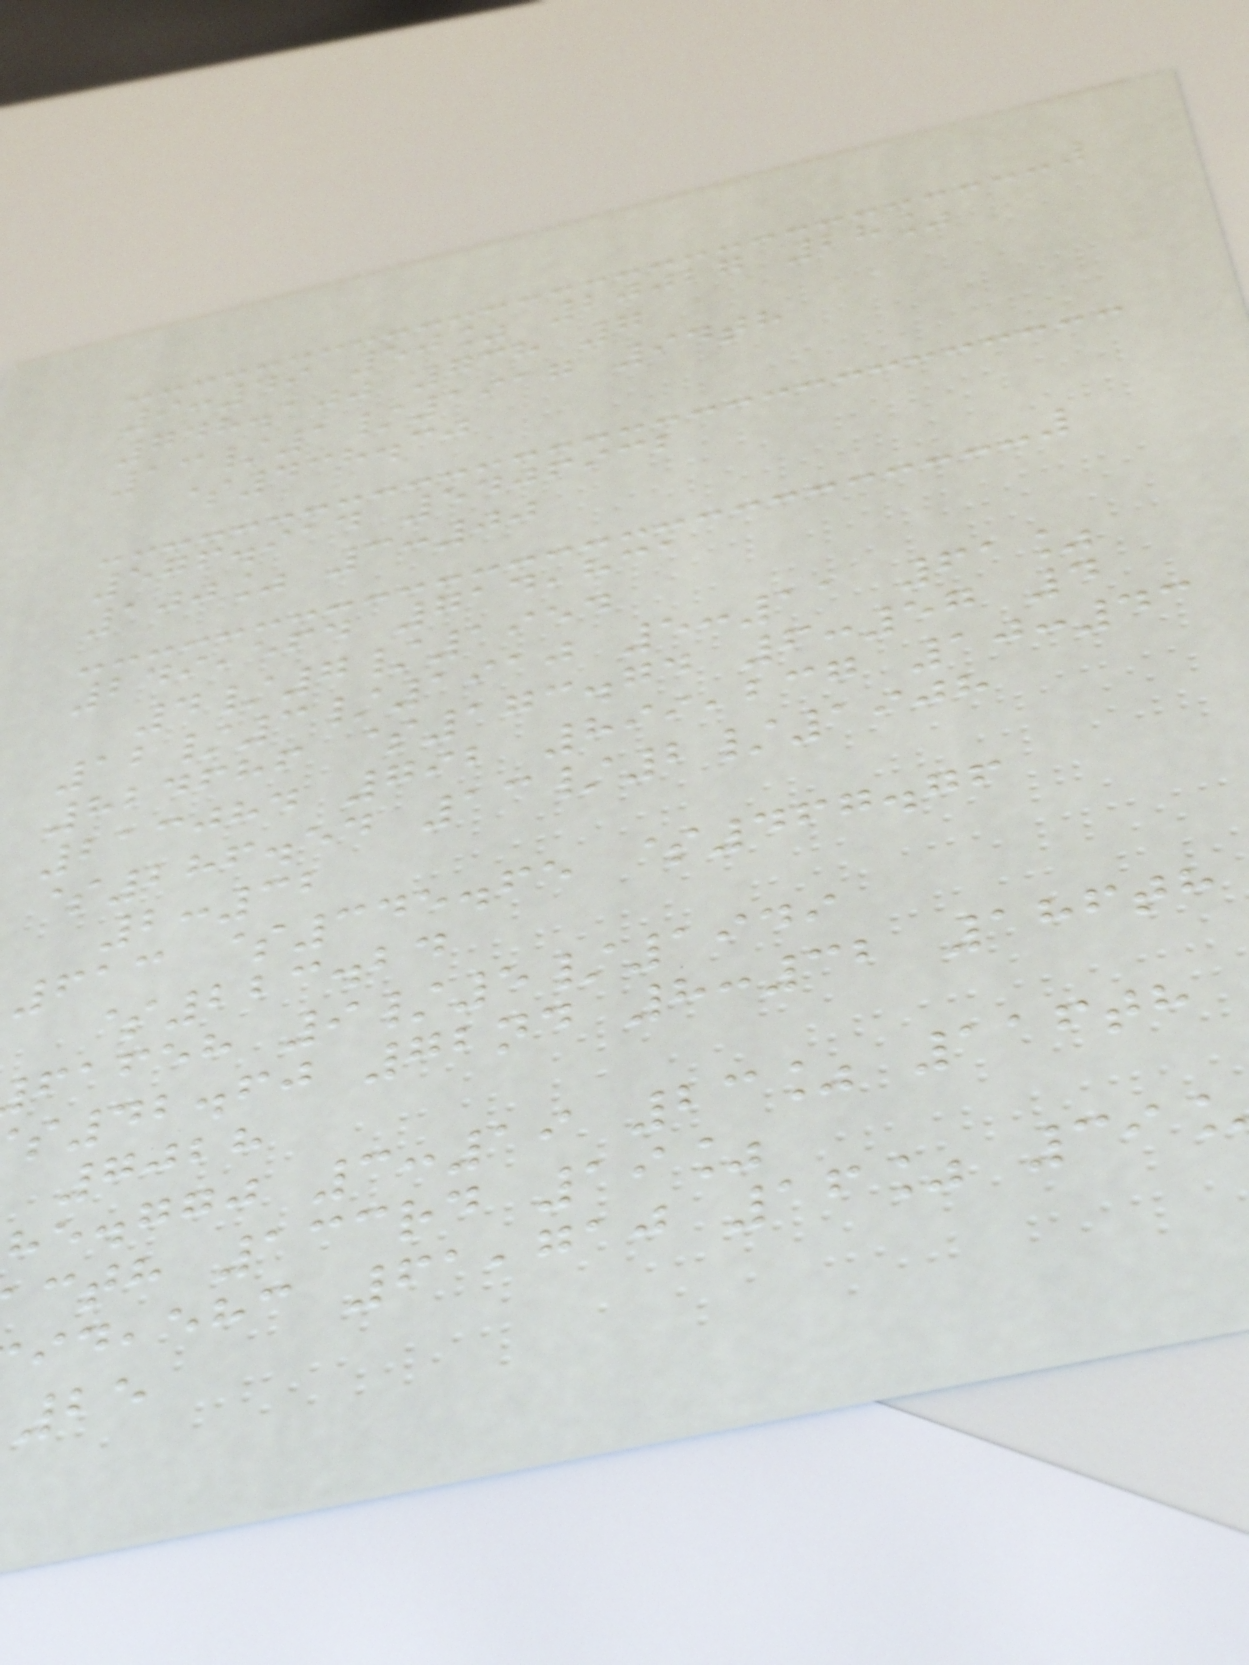9:49 50% 20027 28%
748.100 738 7
13/1/1917 94th
$438.30
576.914 5406932
100% 3:00
249,564 714,831
4/7/1954
12/3/1910 5:11 61%
824686 $173.74 6:57 4
213084 792 899,237 10:43
$286.54 13/2/1908
2:32
613 $345.65 $467.76
$223.24
fafeh 9/5/1949
42.60 72nd 8:32 186th
7028
he.ggj 3:19 23% 116th
cth 133rd 19%
,ehc 61,710 16% 39
25
